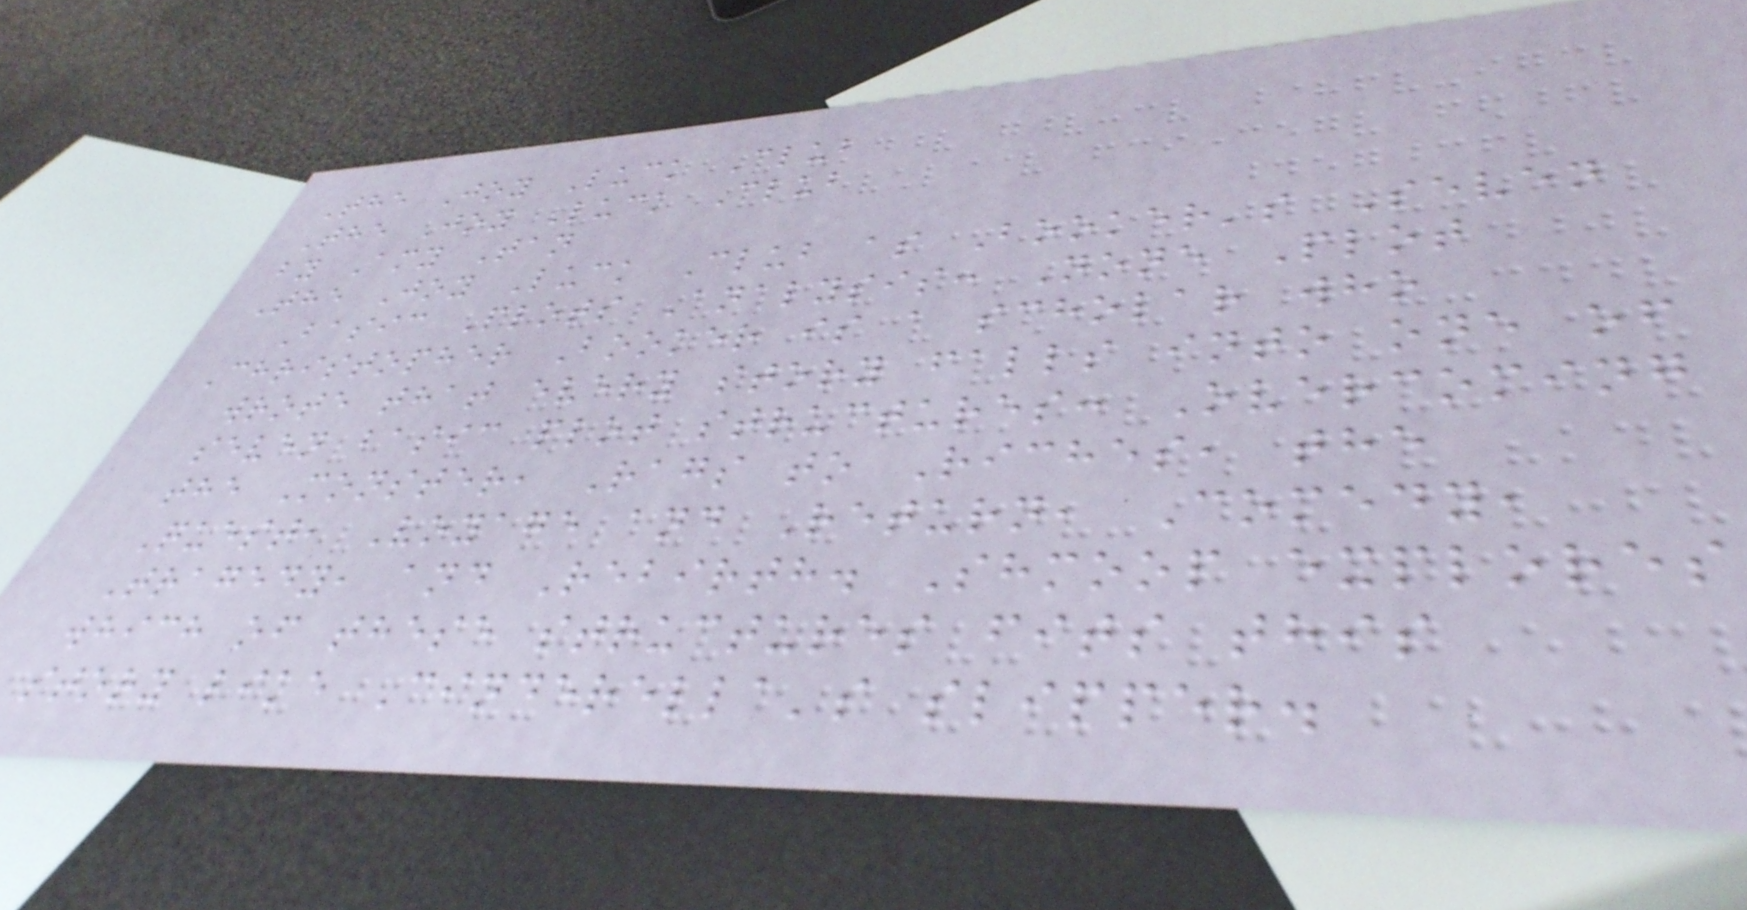The Joy Luck Club
The Joy Luck Club
by Amy Tan
The Joy Luck Club as Booker's Seven
Basic Plots Analysis: None Plot
Christopher Booker is a scholar who
wrote that every story falls into one of
seven basic plot structures: Overcoming
the Monster, Rags to Riches, the
Quest, Voyage and Return, Comedy,
Tragedy, and Rebirth. Shmoop explores
which of these structures fits this
story like Cinderella's slipper.
